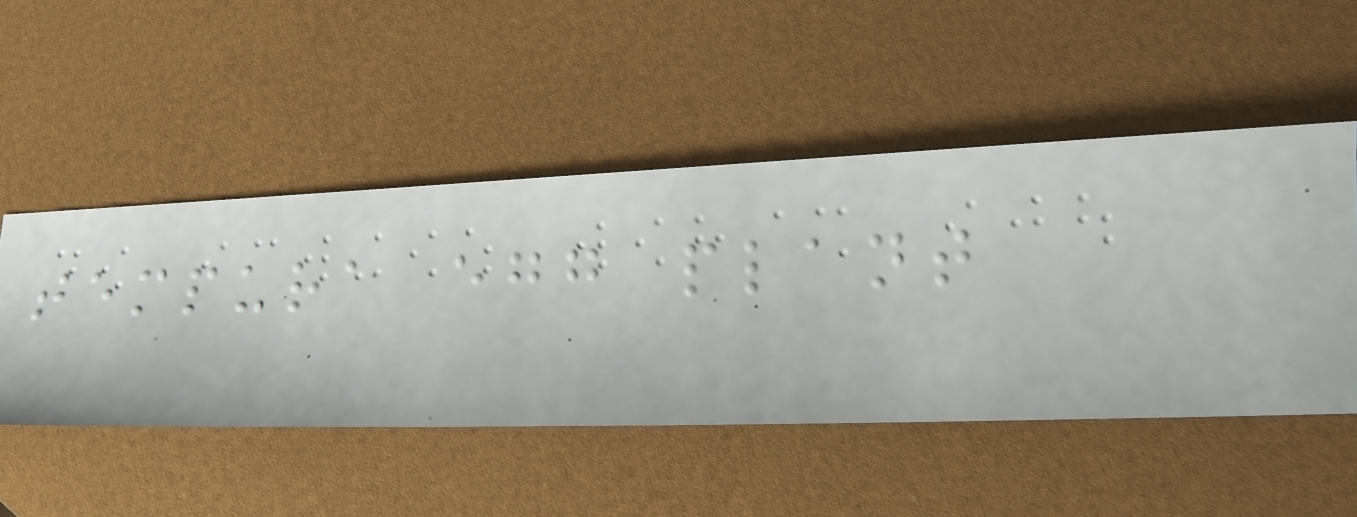tempura egg plant
